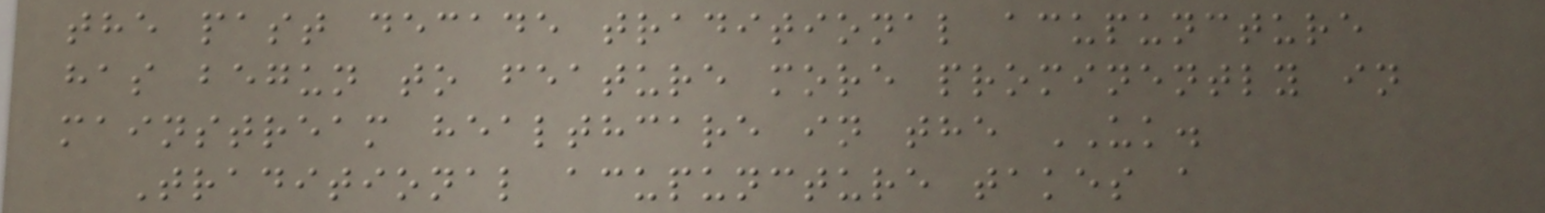the past decade traditional acupuncture
has begun to feature more prominently in
mainstream healthcare in the UK.
Traditional acupuncture takes a
